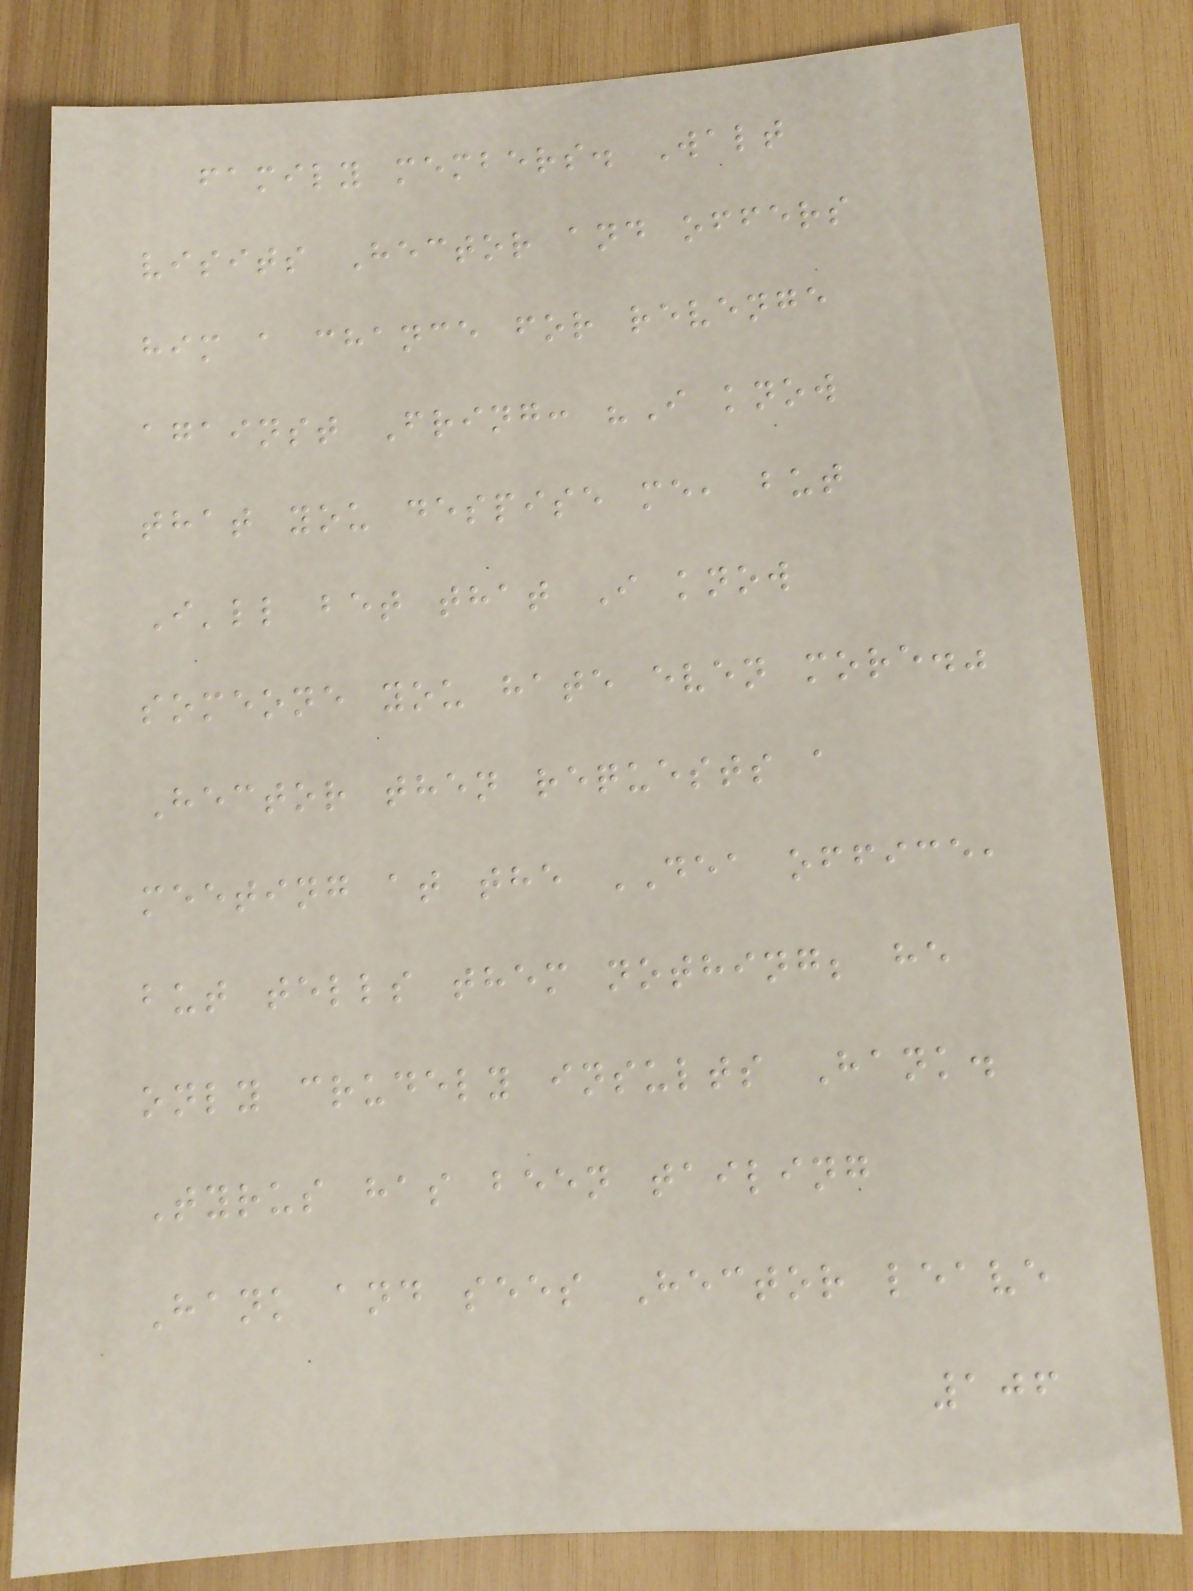family members. Walt
visits Hector and offers
him a chance for revenge
against Fring: "I know
that you despise me, but
I'll bet that I know
someone you hate even more."
Hector then requests a
meeting at the DEA office,
but tells them nothing; he
only crudely insults Hank.
Tyrus has been tailing
Hank and sees Hector leave
106
